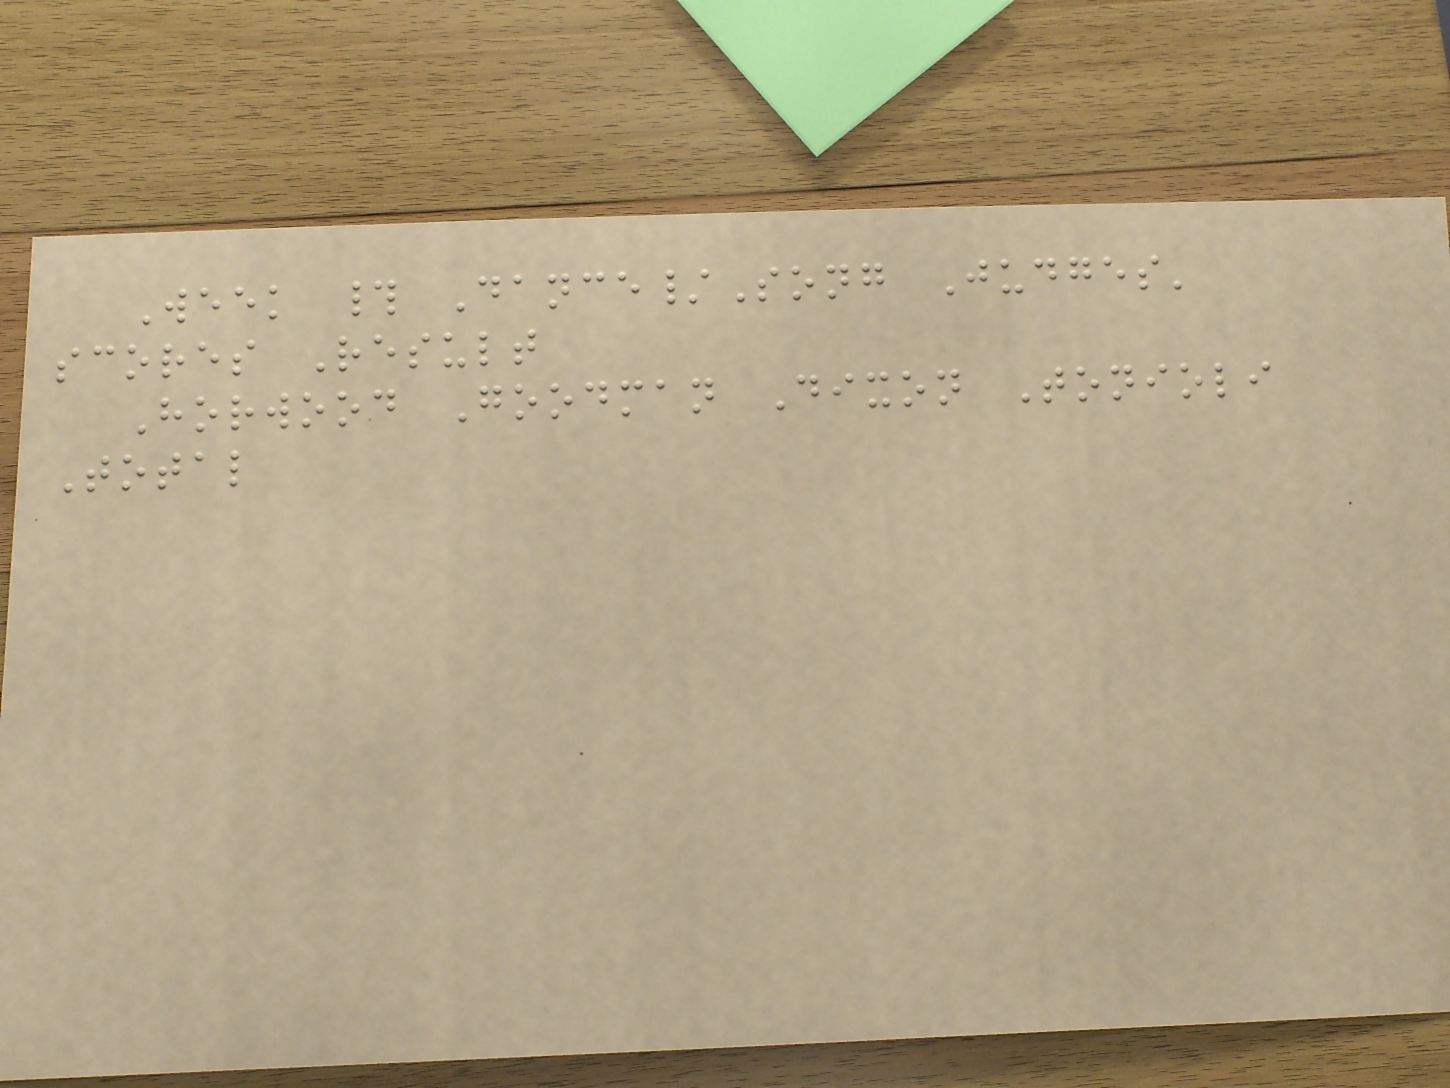Week # Dance/Song Judges'
scores Result
Horwood Goodman Dixon Tonioli
Total
